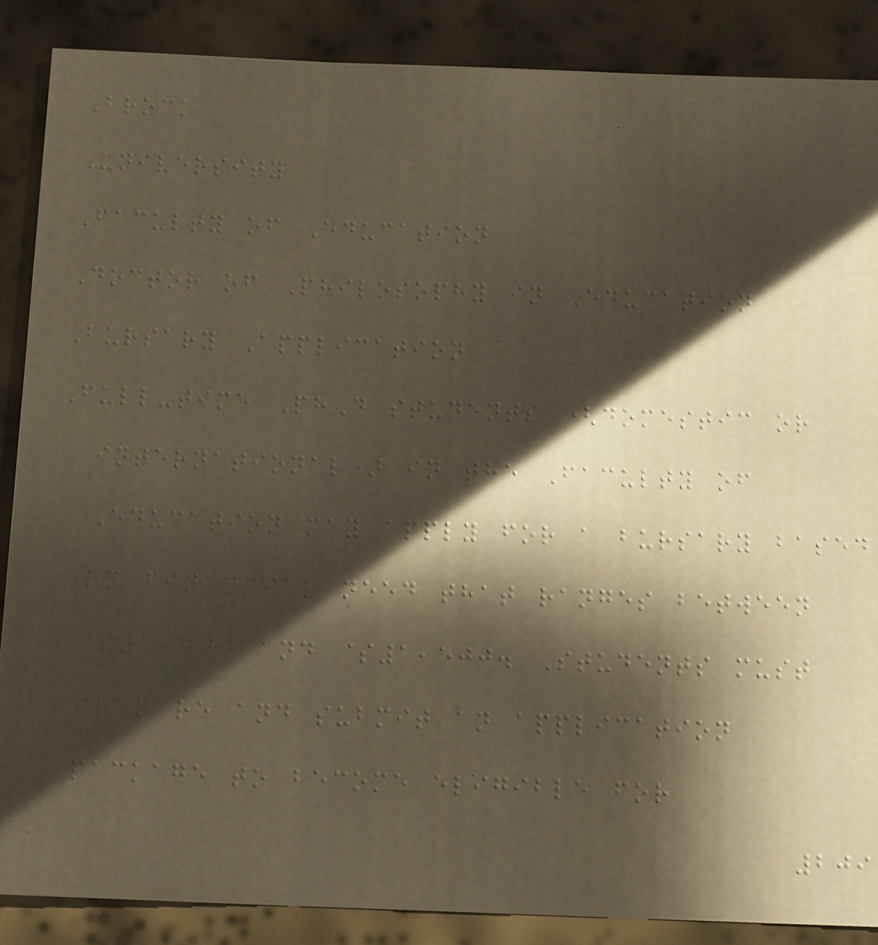Brock
University
Faculty of Education
Doctor of Philosophy in Education
Bursary Application
Full-time PhD students (domestic or
international) in the Faculty of
Education may apply for a bursary based
on financial need that ranges between
$1,000 and $1,500. Students must
prepare and submit an application
package to become eligible for
209
